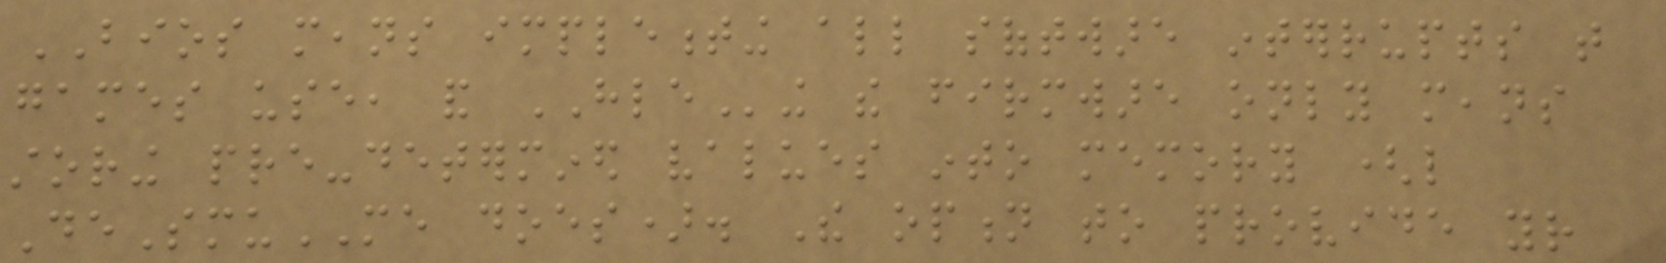BIOS means implementing all software interrupts that
games use, and HLEing the firmware only means
storing pre-determined values into memory (like
DeSmuME does). The option to provide your
